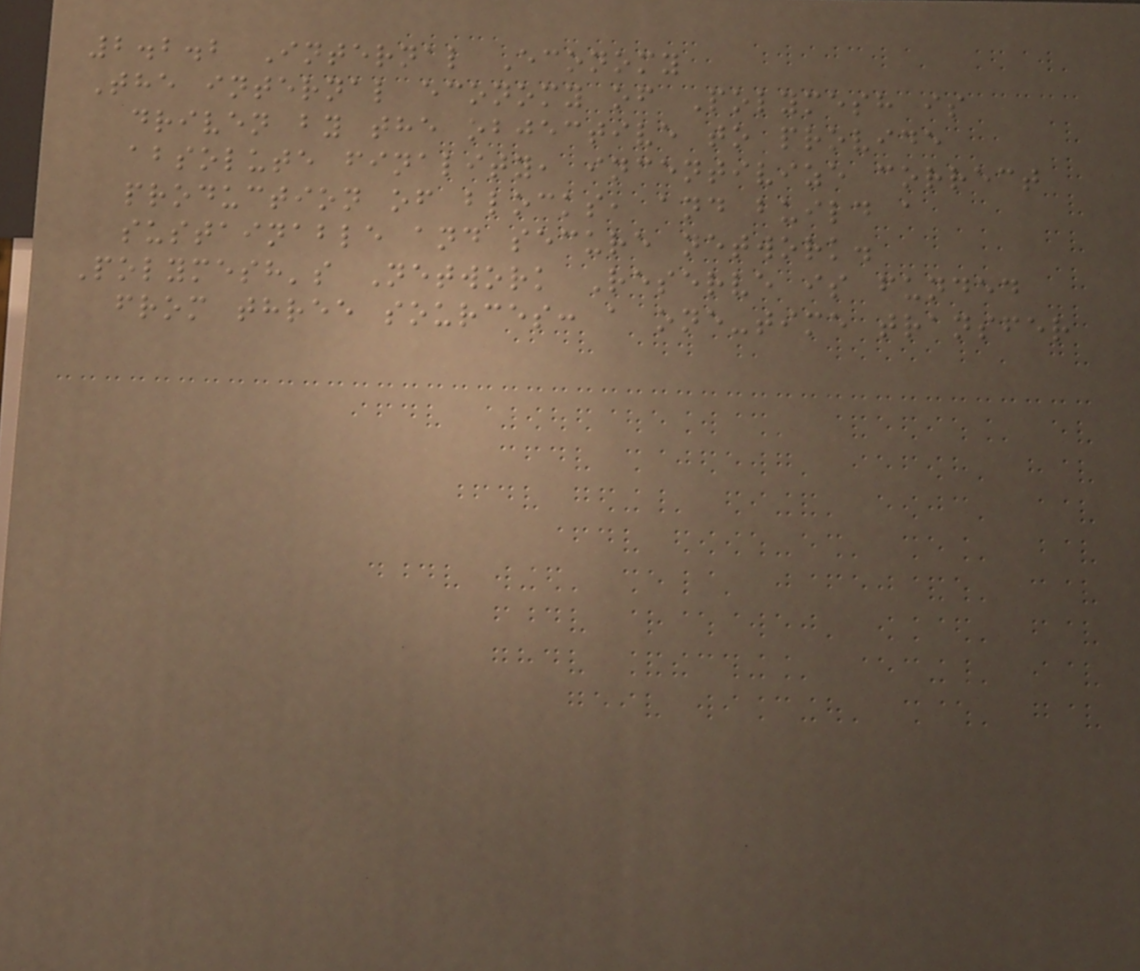2.2.2 Internal Economy
The internal economy of Polymesh is
driven by the objective to provide
absolute finality, incentivize correct
production of blocks, and build a
sustainable and secure network.
Polymesh's Network Reserve is funded
from three sources: a one-time transfer
